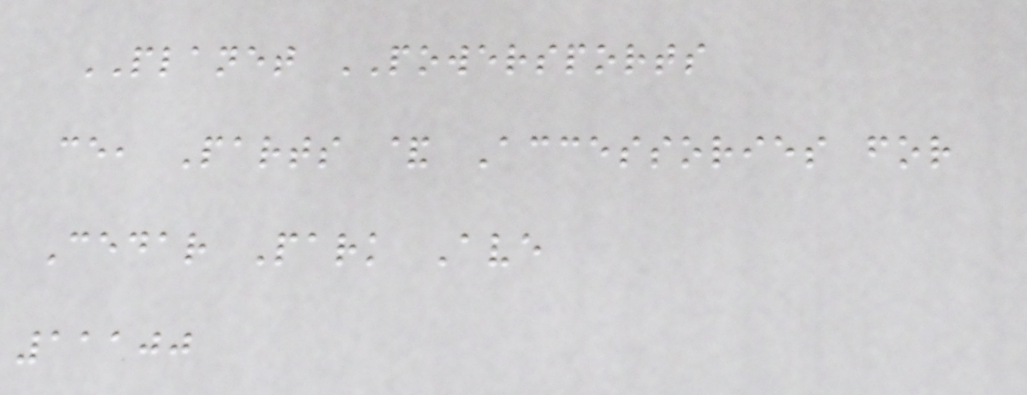PLANET POWERSPORTS
ce, Parts & Accessories for
Cedar Park Ave
11100
